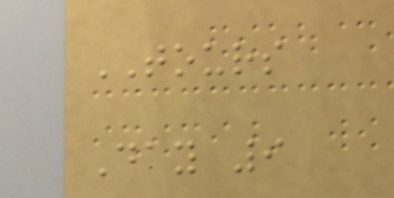TOURS
Day 9
